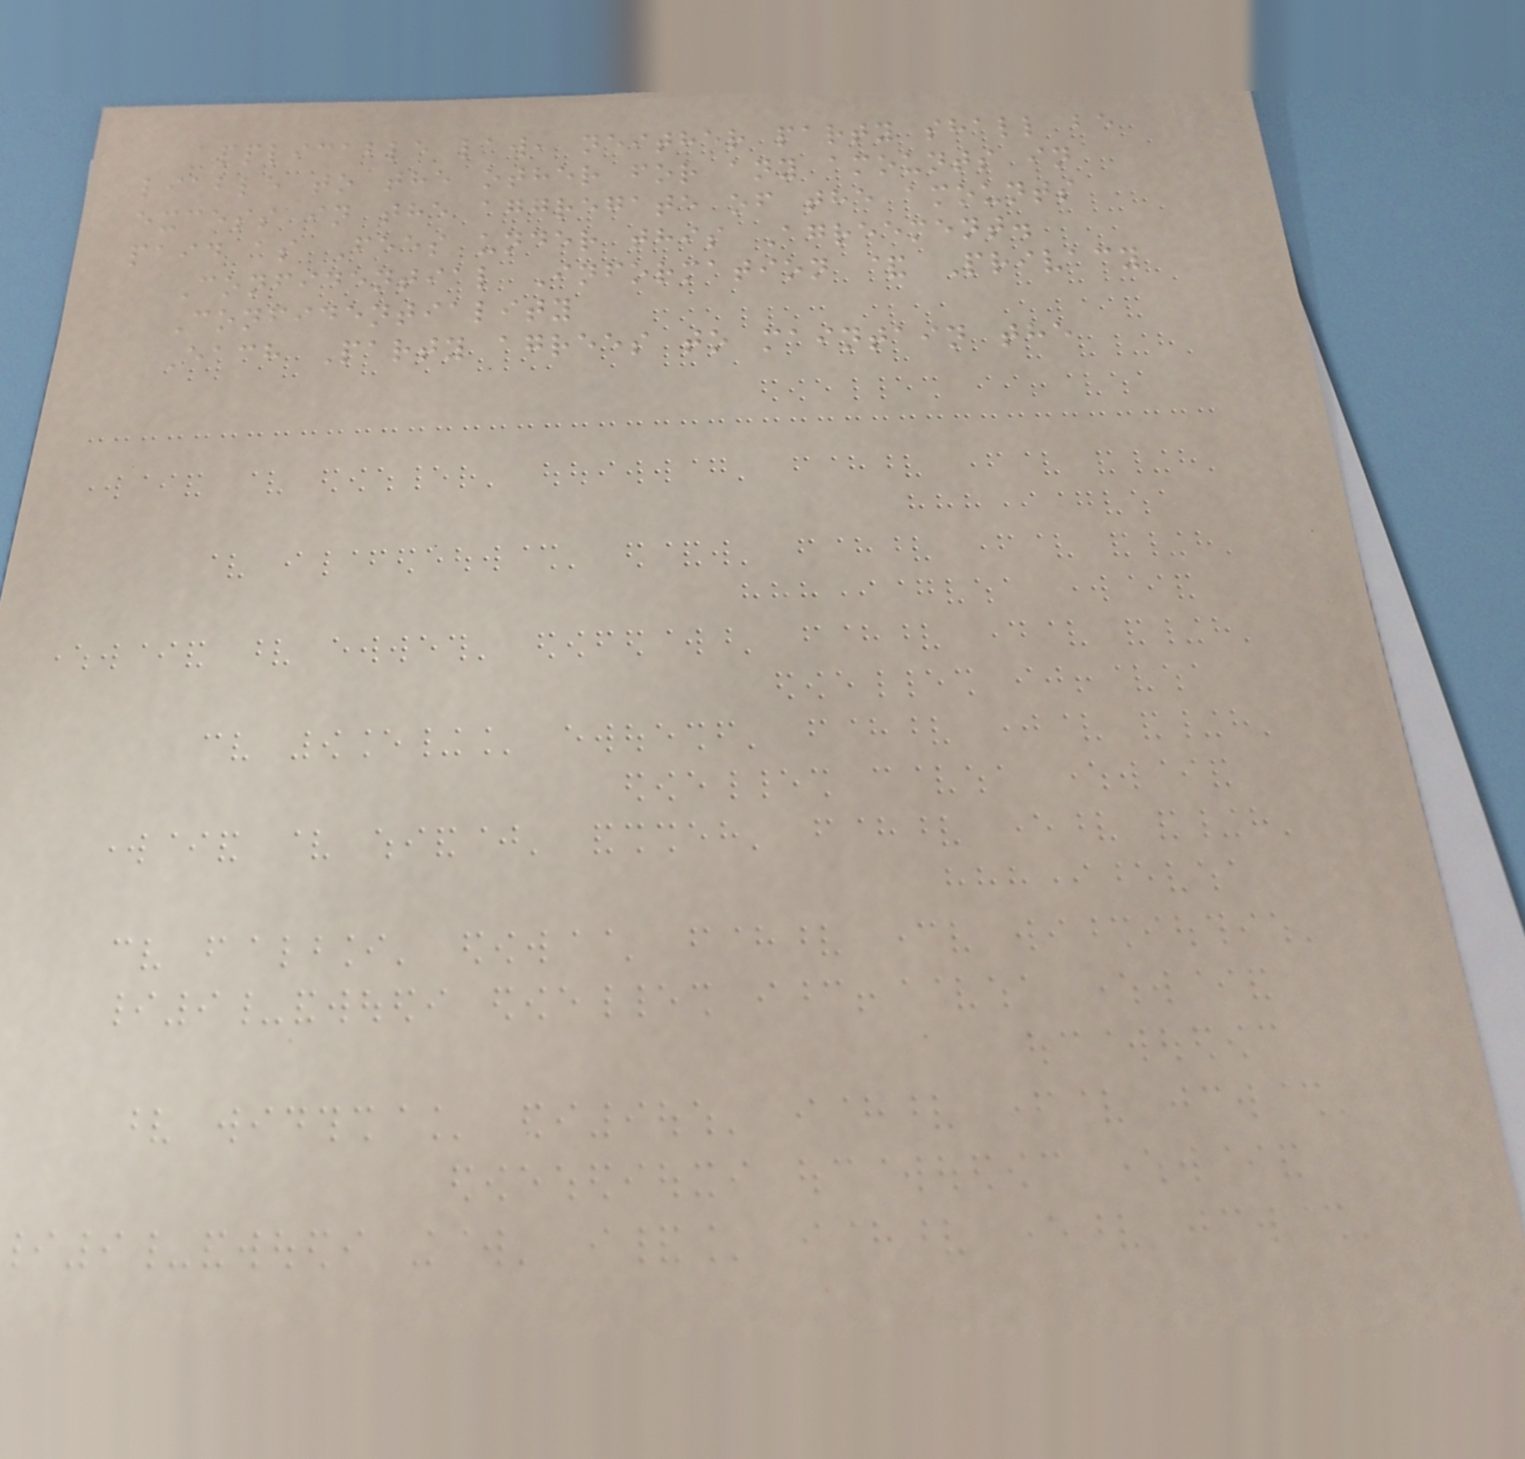applicable law, neither party shall be
liable to the other for any amounts in
excess in the aggregate of the amounts
paid as Fees under this Agreement.
Confidential Information & Privacy
Confidentiality
Each Party agrees to maintain the
